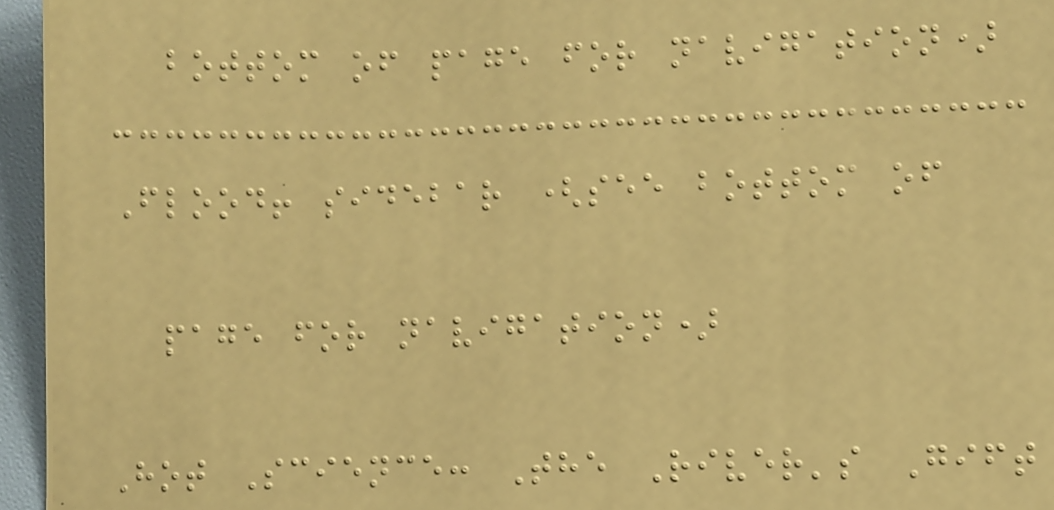bottom of page for navigation)
Flood! sidebar (see bottom of
page for navigation)
Hot Science: The River's Gift
